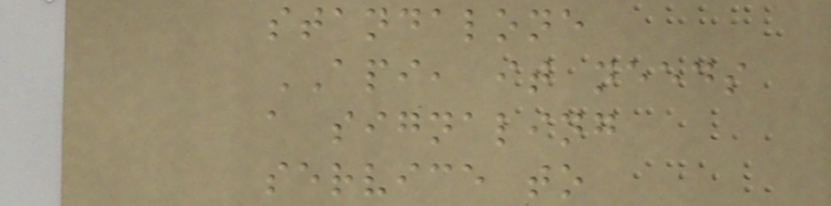standalone
API, it needs
a signaling
service to
